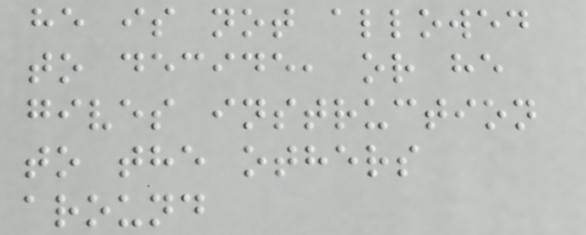he is not allowed
to decide, or he
gives instruction
to the others
around
